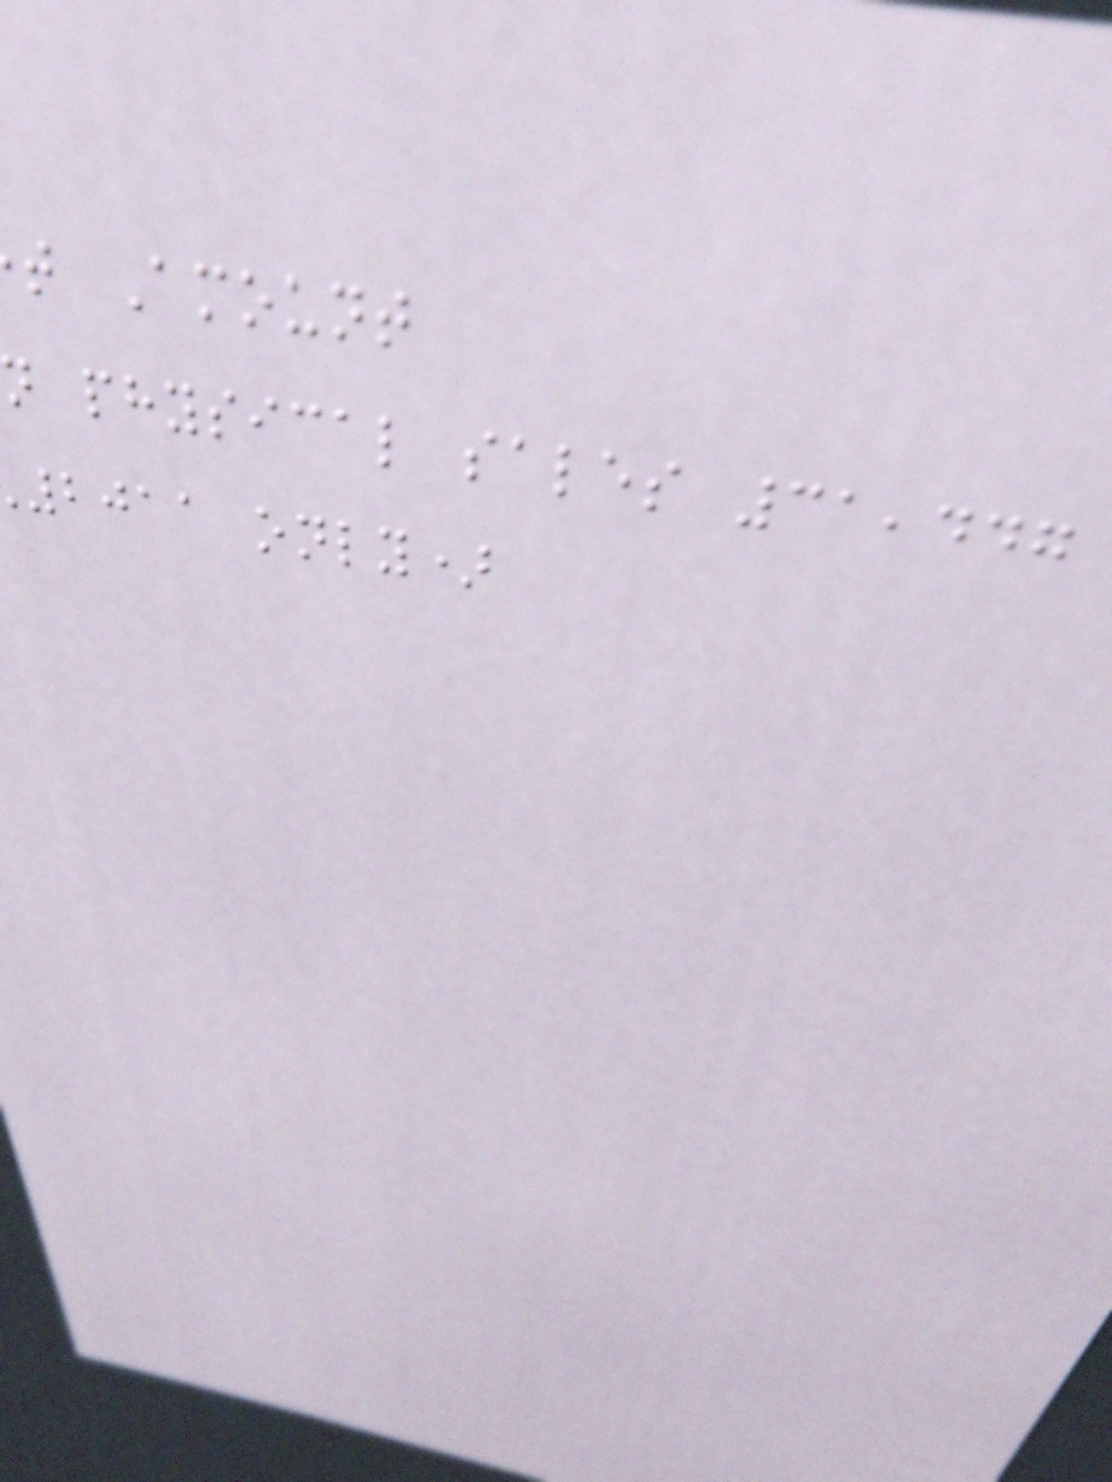t Amount
n physical sales 31,447
2011 only)
